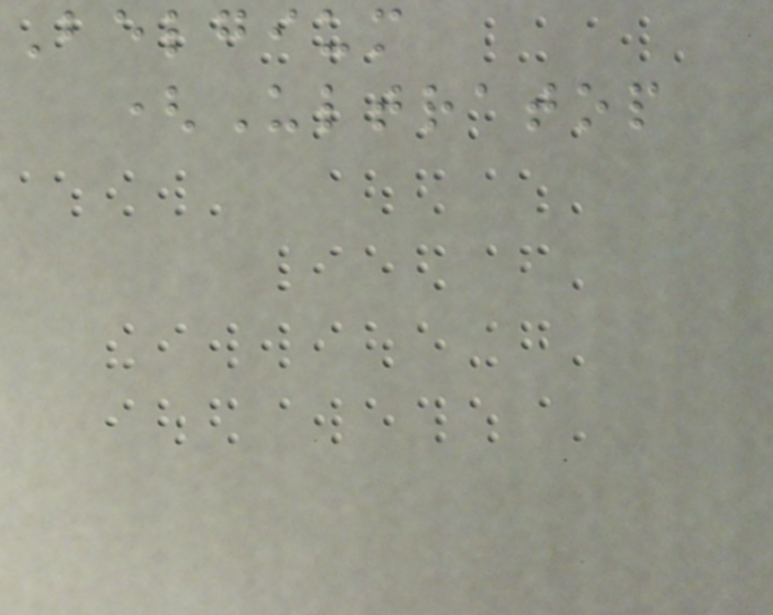Belgium
(Ultratop
